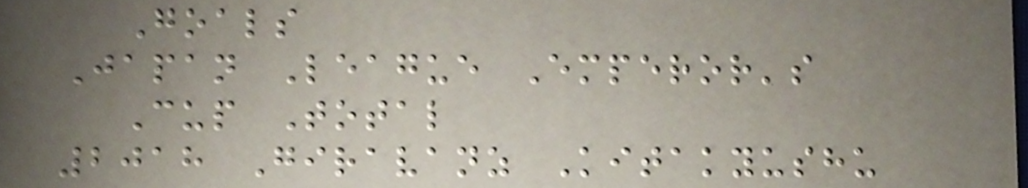Goals
Japan League Emperor's
Cup Total
2018 Giravanz Kitakyushu
